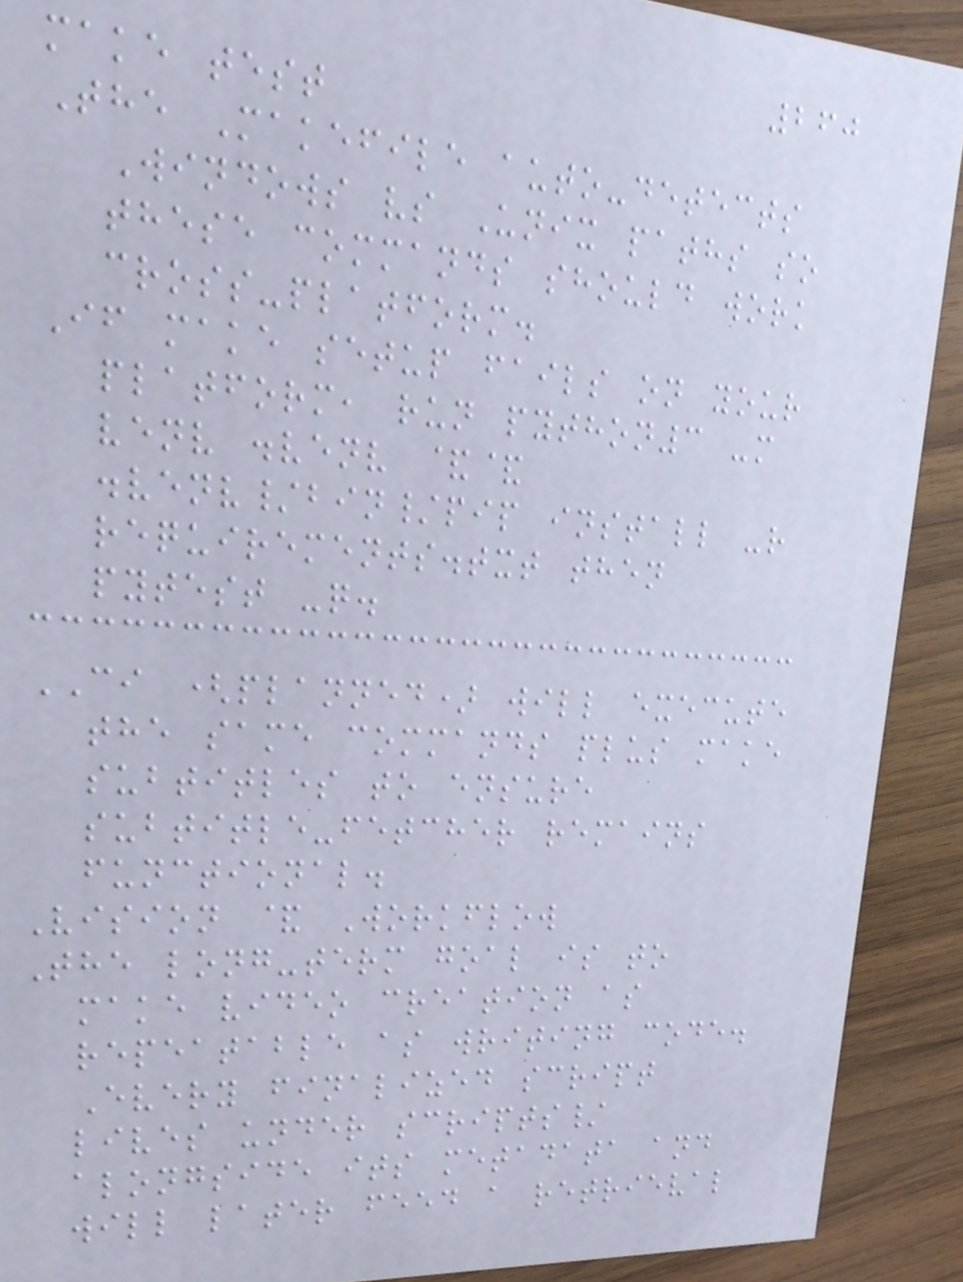260
make test
The Makefile auto-detects
Windows vs Unix paths so
these commands should work
cross-platform.
If make setup fails on your
platform, run python3 -m
venv .venv &&
.venv/bin/pip install -r
requirements.txt then
pytest -q.
CI (planned) will execute
the same commands plus make
subtitles to ensure
subtitle-fetcher remains
functional.
Vision & Workflow
The long-term goal is to
make video creation as
repeatable as writing code.
Every finalized script
lives under scripts/
alongside its metadata and
will later feed a retrieval
